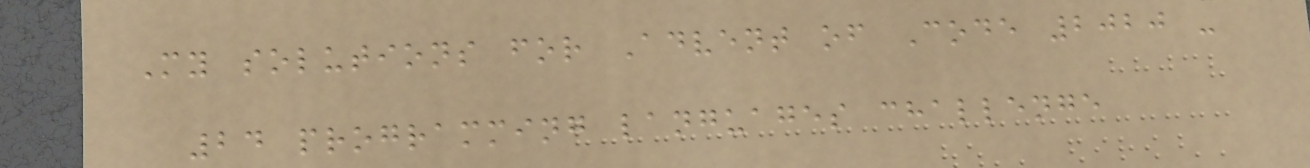My solutions for Advent of Code 2020 -
24 programming languages challenge
